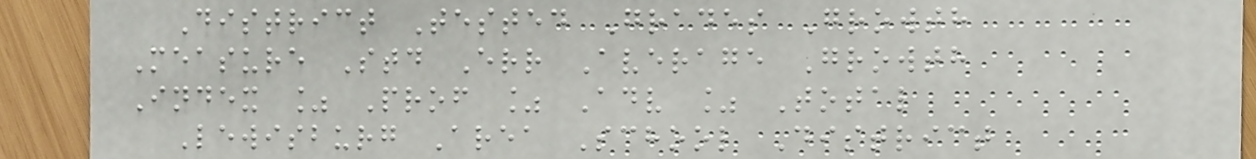District Tested Grades Growth
Measure Std Err Average Growth
Index % Prof % Adv % Total
Lewisburg Area School District
